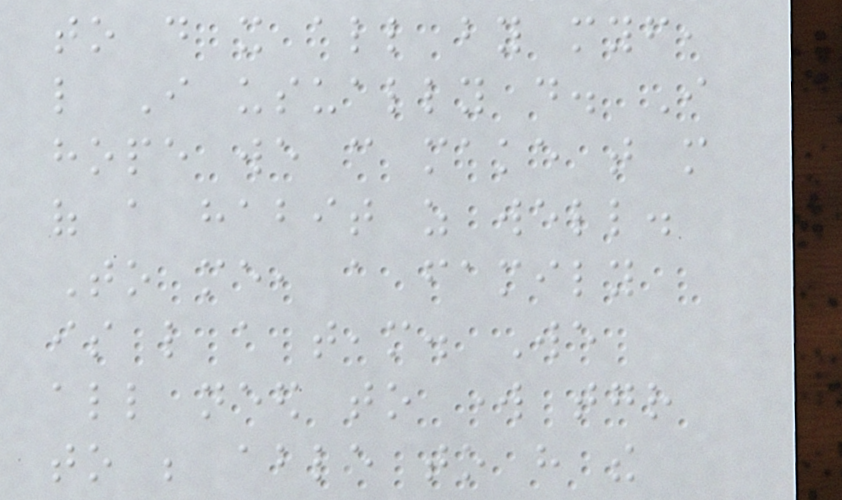to do it all by myself,
like I usually do. I
hope we can make that more
of a habit as well.
To me, a family
is like a team. We
all need to work together
to be able to have the
